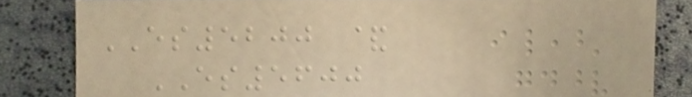ES5200 &
ES5600
